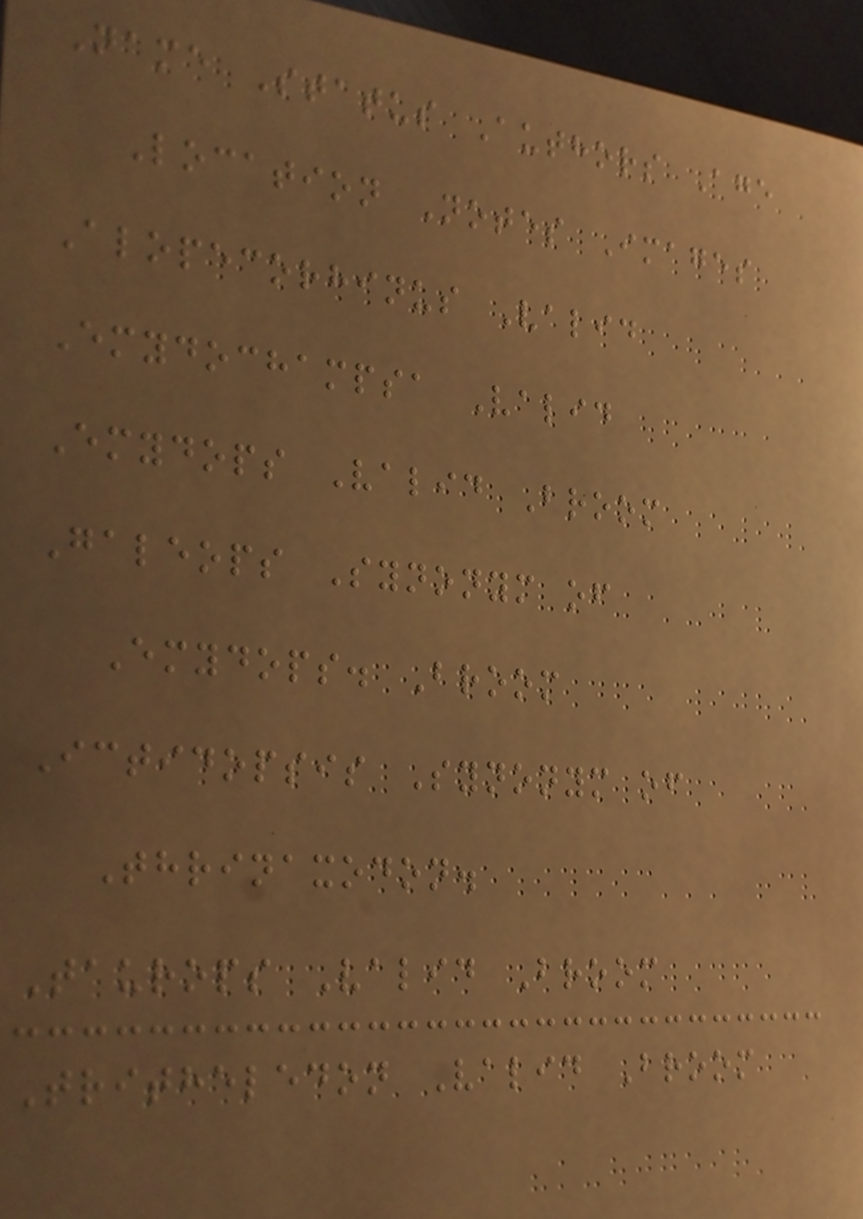Name Status Authors Age
Location Notes Images
Alopecorhinus Valid
Emydochampsa Valid
Emydops Valid Broom
Galeops Synonym of
Emydops. Broom
Ictidopsis Synonym of
Thrinaxodon.
Taurops Valid Broom
Tritheledon Valid Broom
